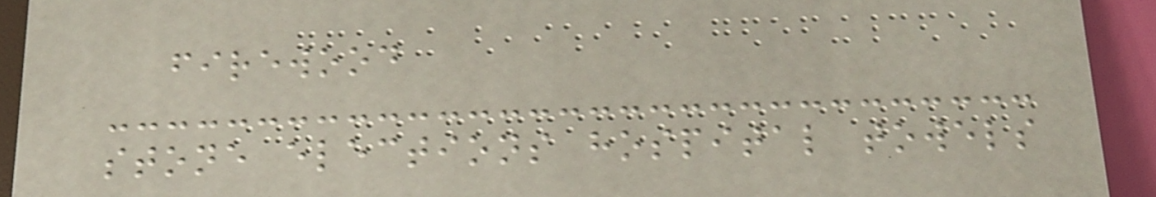firewood
stone elections hospital towels
